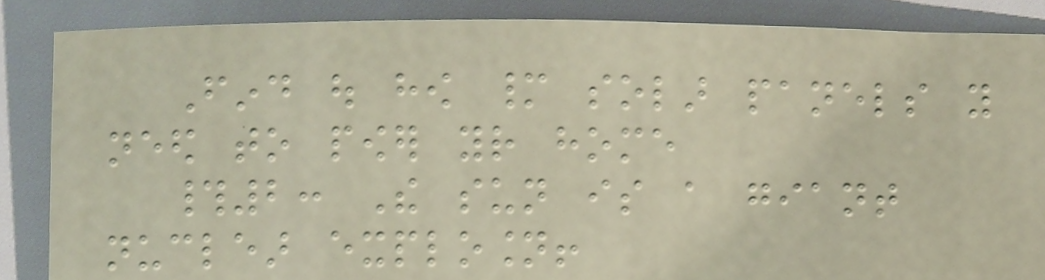Find out how many solar panels you
need to power your home
#2: The sun is a giant
nuclear explosion!
